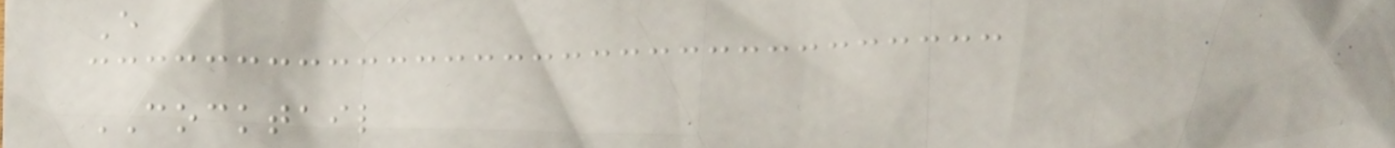E
COCKTAIL
